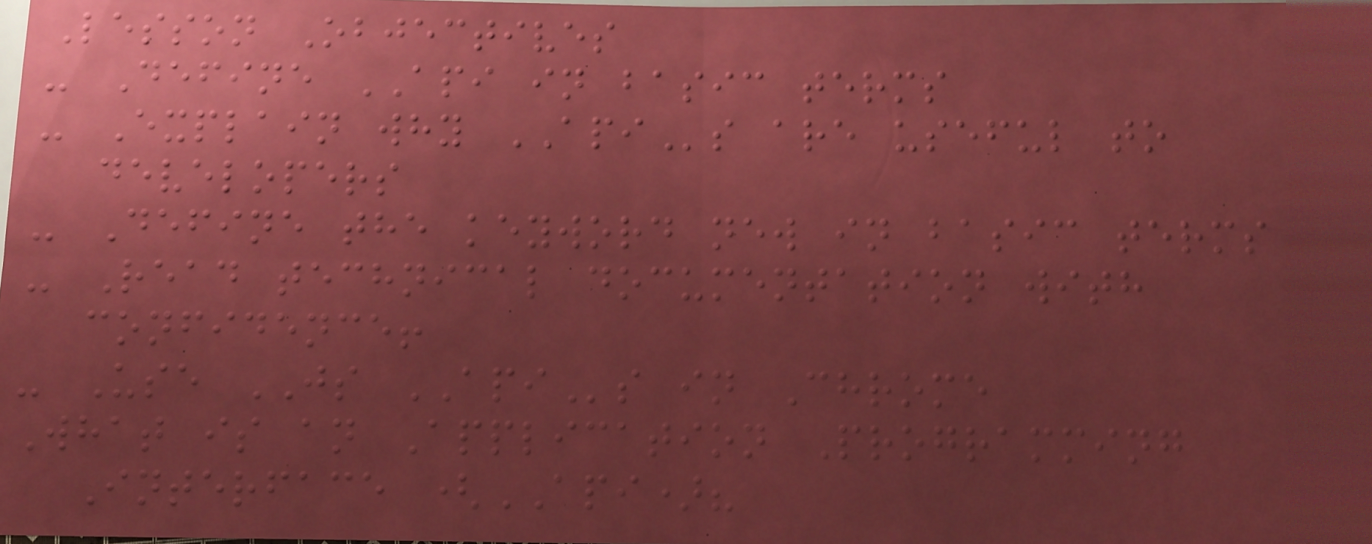Lesson Objectives
- Define API in basic terms
- Explain why APIs are useful to
developers
- Define the keyword new in basic terms
- Read technical documentation with
confidence!
- Use JS APIs in Chrome
What is an Application Programming
Interface (API)?
